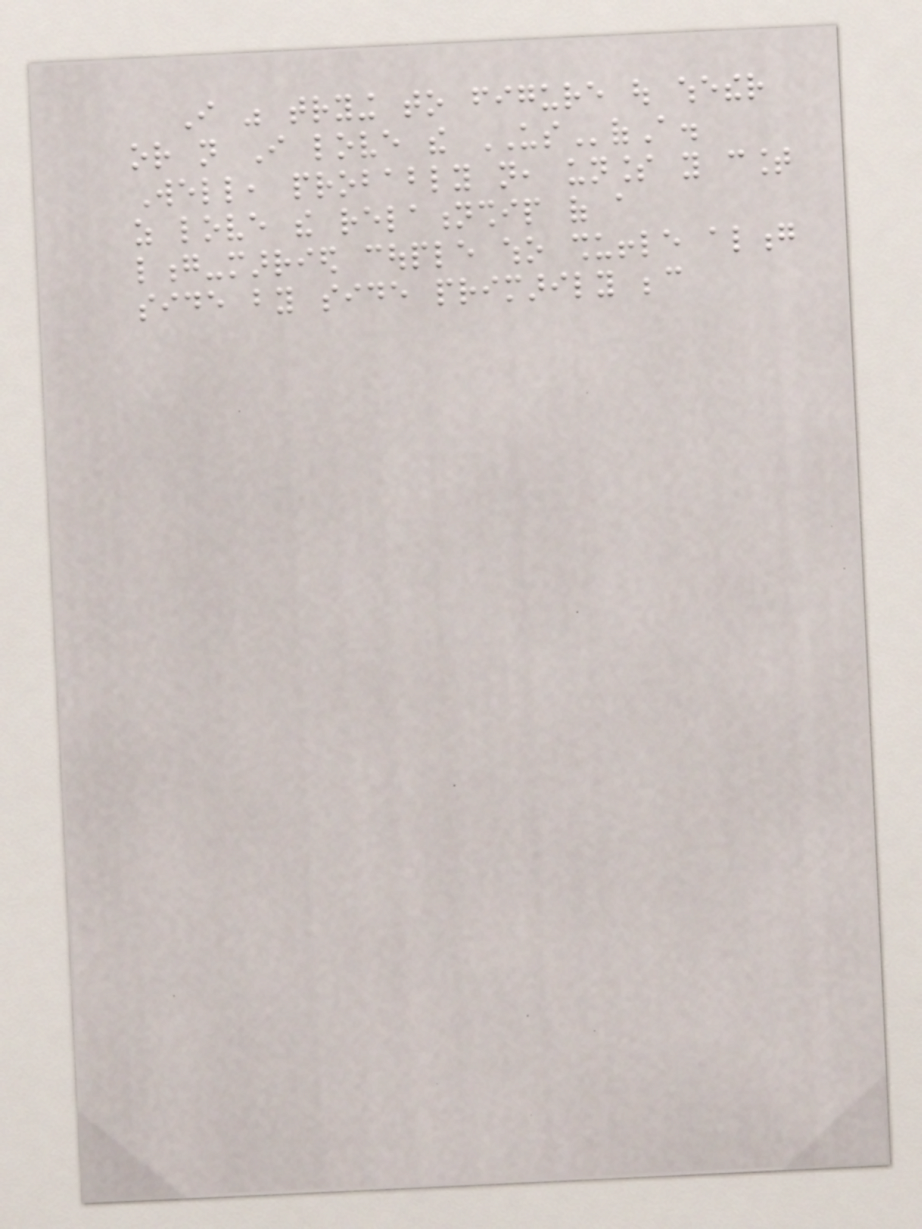I was trying to figure out whether
or not I love the USofA.
Well, probably not, unless you count
as love the relationship of a
long-married couple who shuffle along
side by side primarily because
